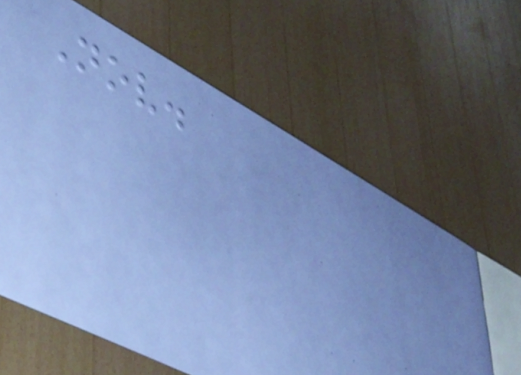Nov.
